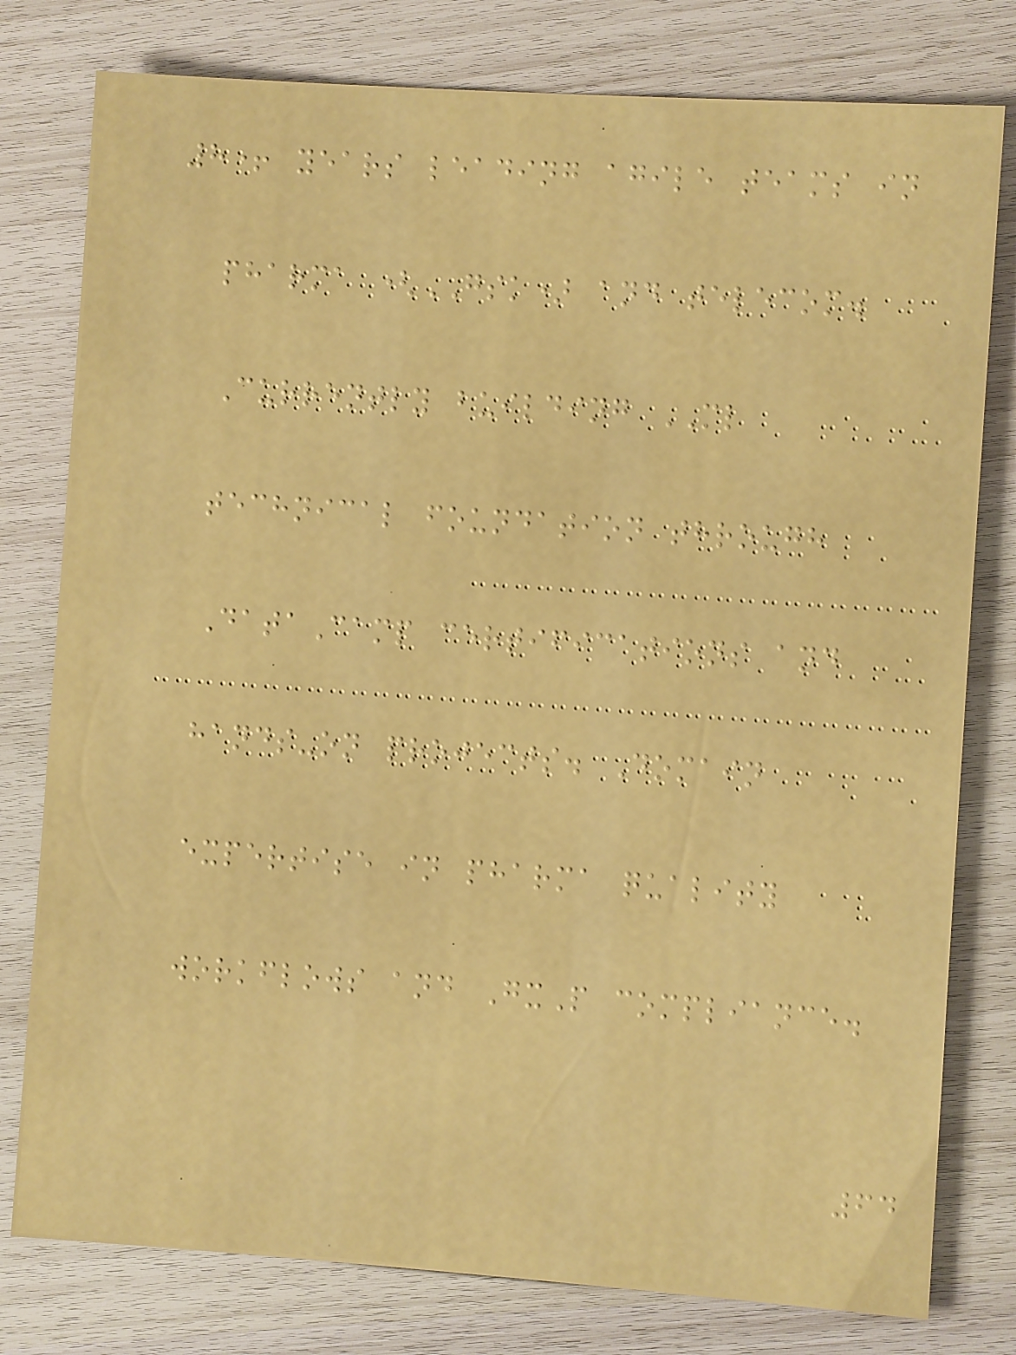8+ years leading agile teams in
pharma (GSK) and telecom.
Currently building ML
technical foundation through
DataCamp certifications and
hands-on projects. Domain
expertise in pharma quality
workflows and GxP compliance.
64
